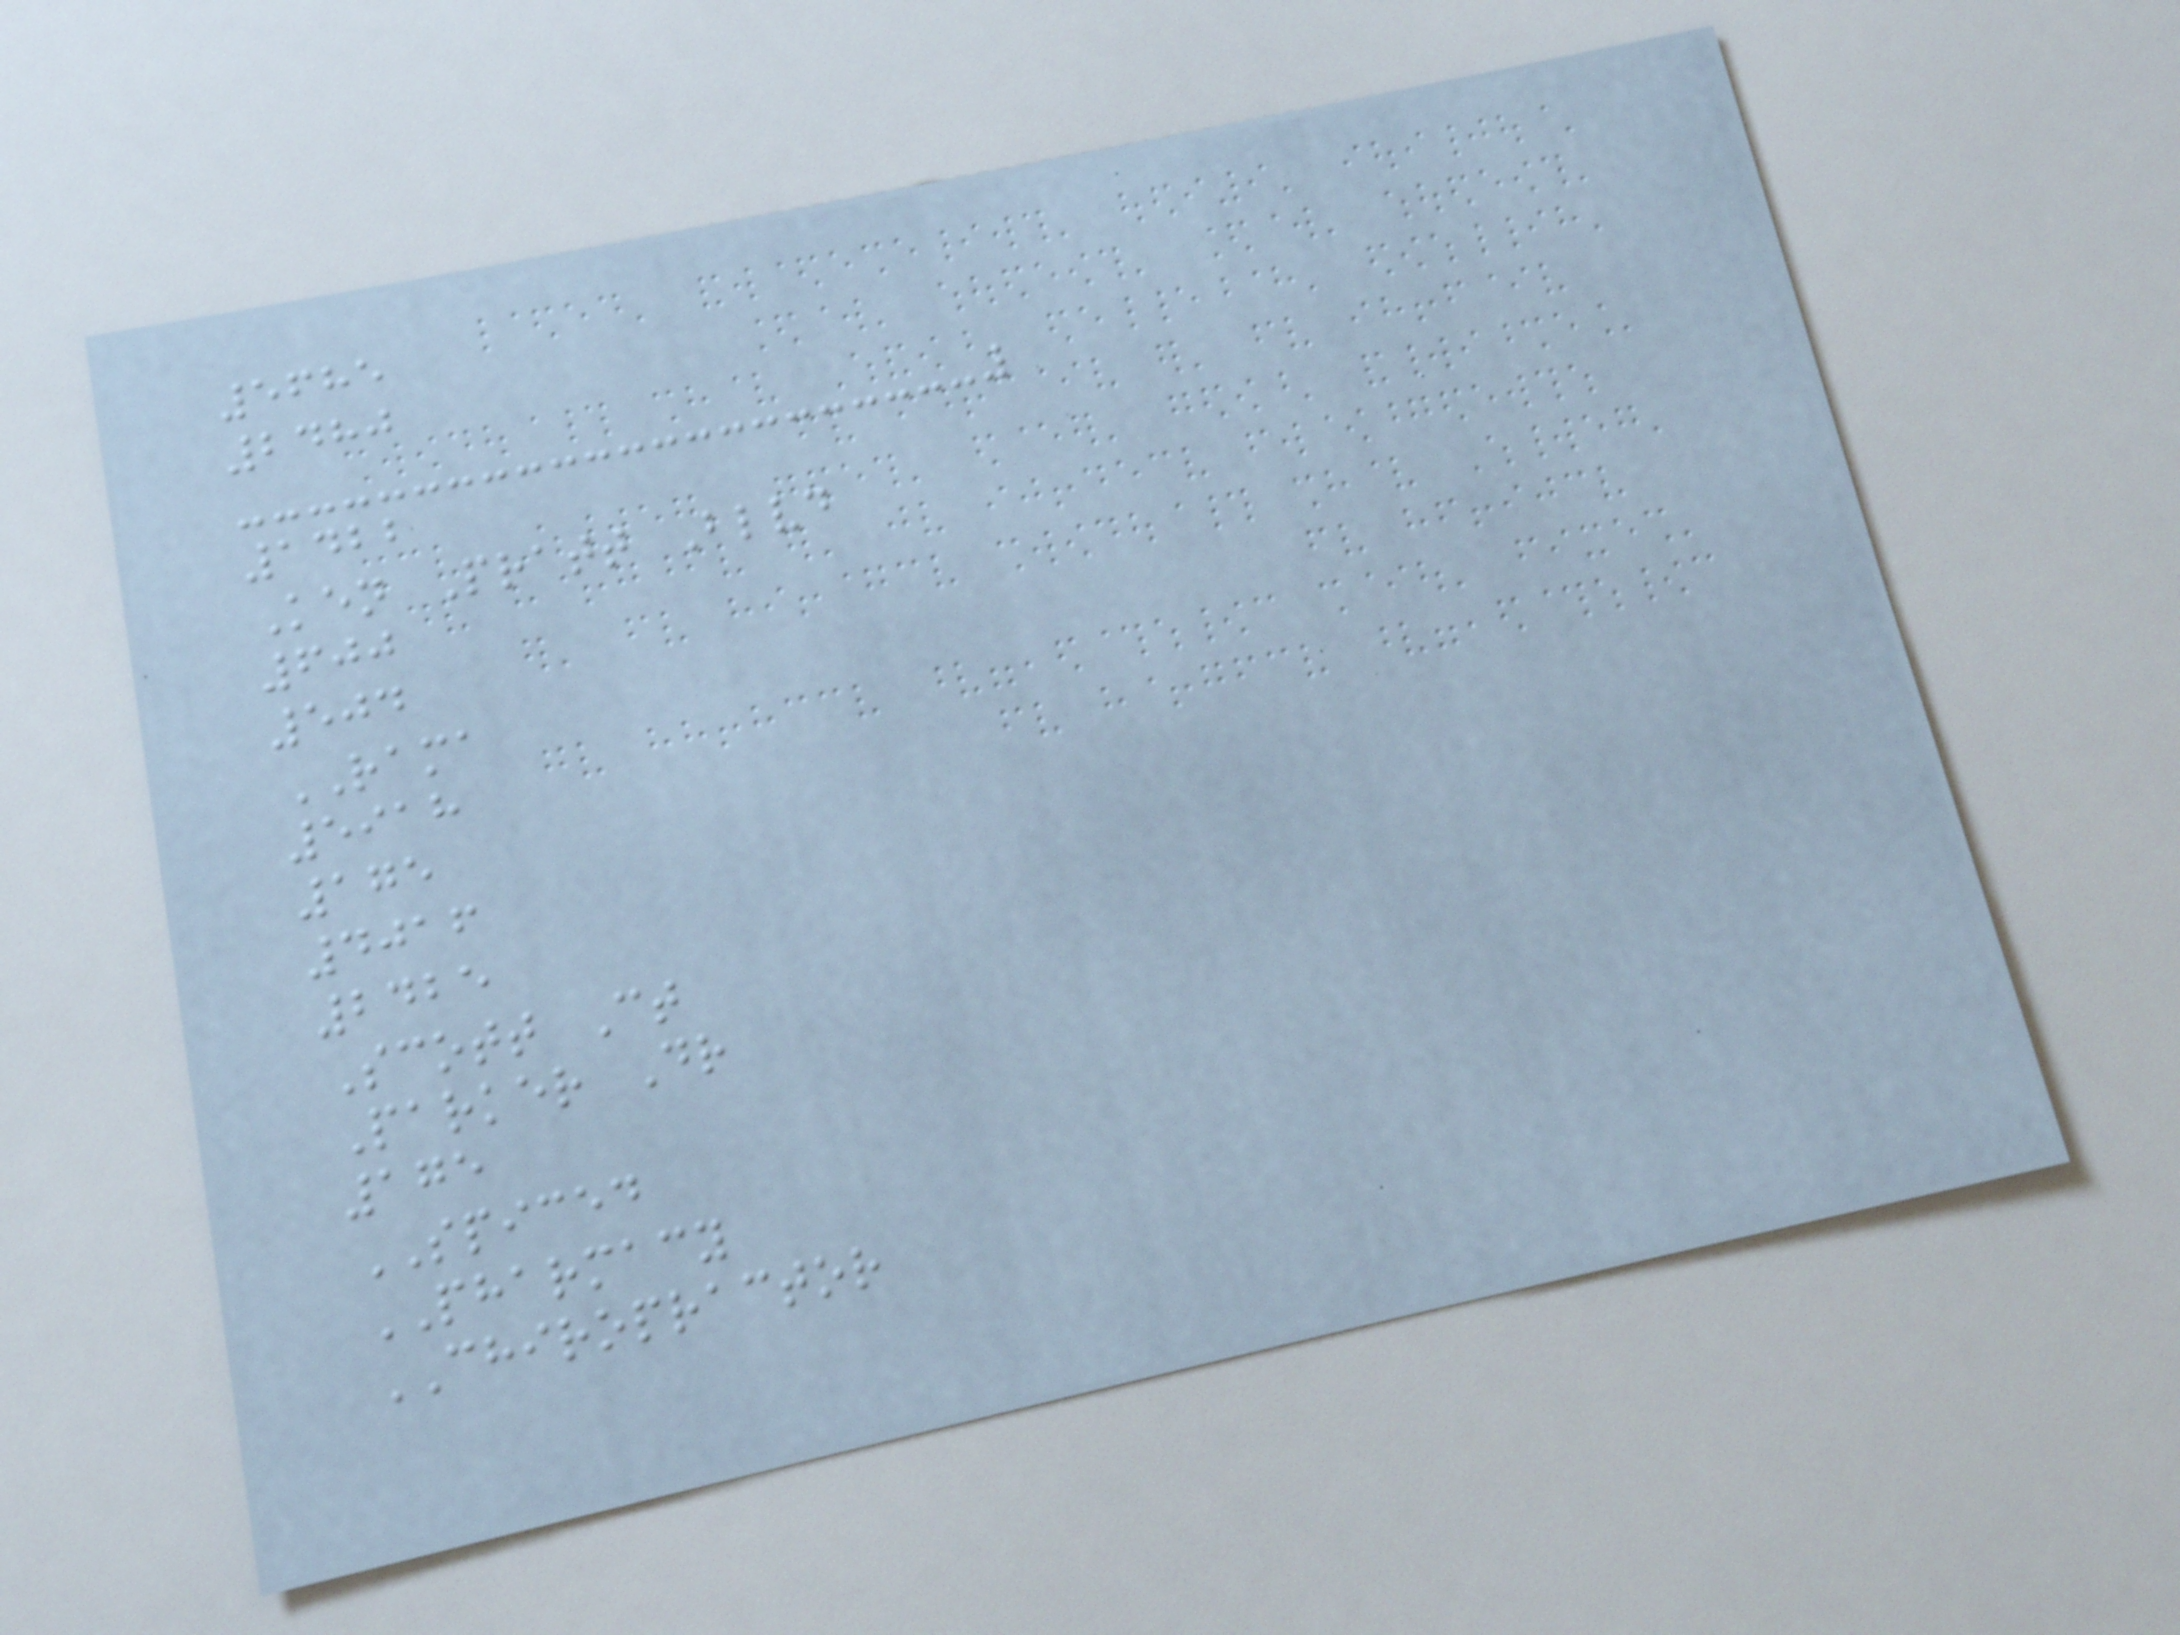5685
2480
1422
Ken Pratt Blvd
600
504
RAMA
5918
175
4016
2425
Scott Ct
Parker Dr
175
SPICED
PHARMACY
CHIROPRACTOR
